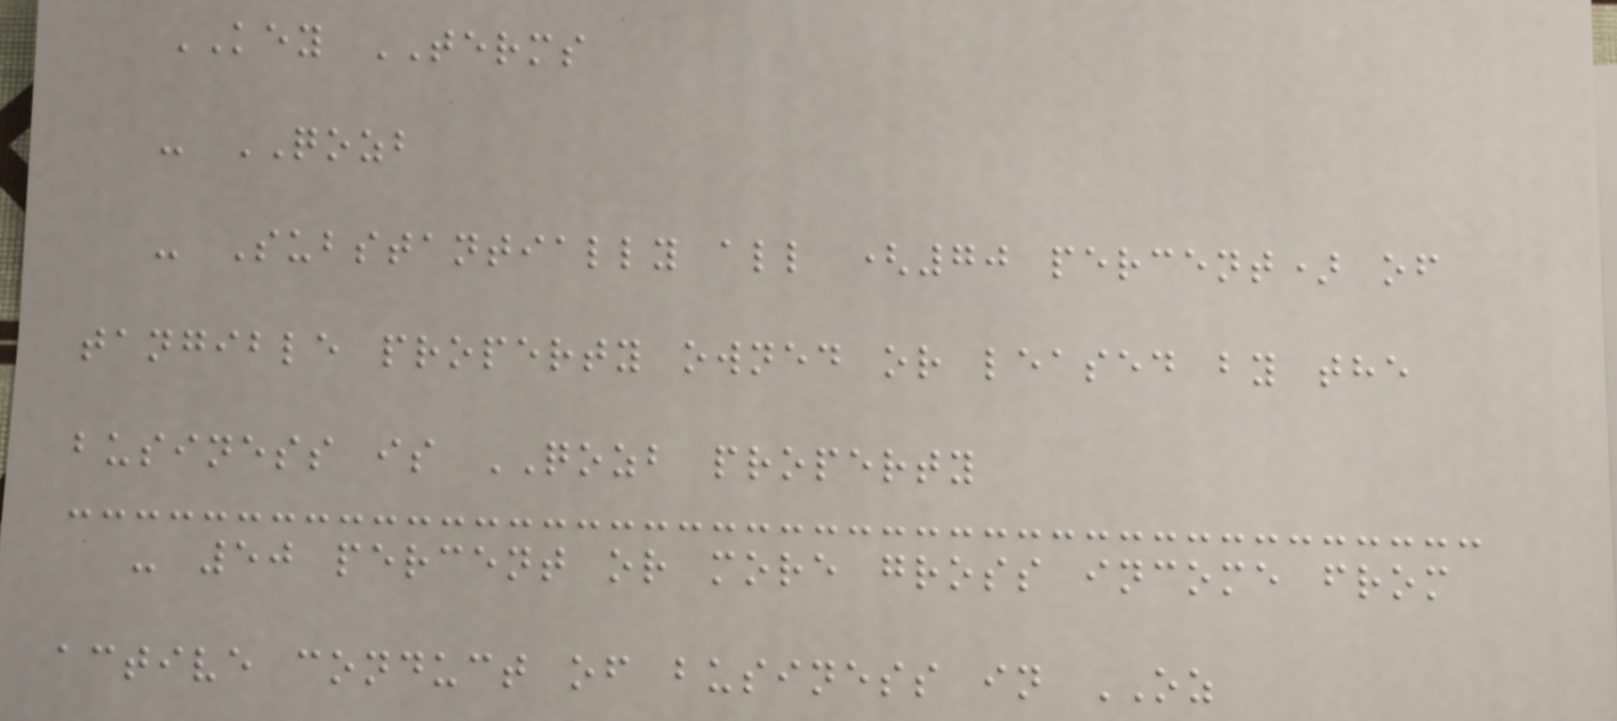KEY TERMS
- QOZB
- Substantially all (70 percent) of
tangible property owned or leased by the
business is QOZB property
- 50 percent or more gross income from
active conduct of business in OZ
